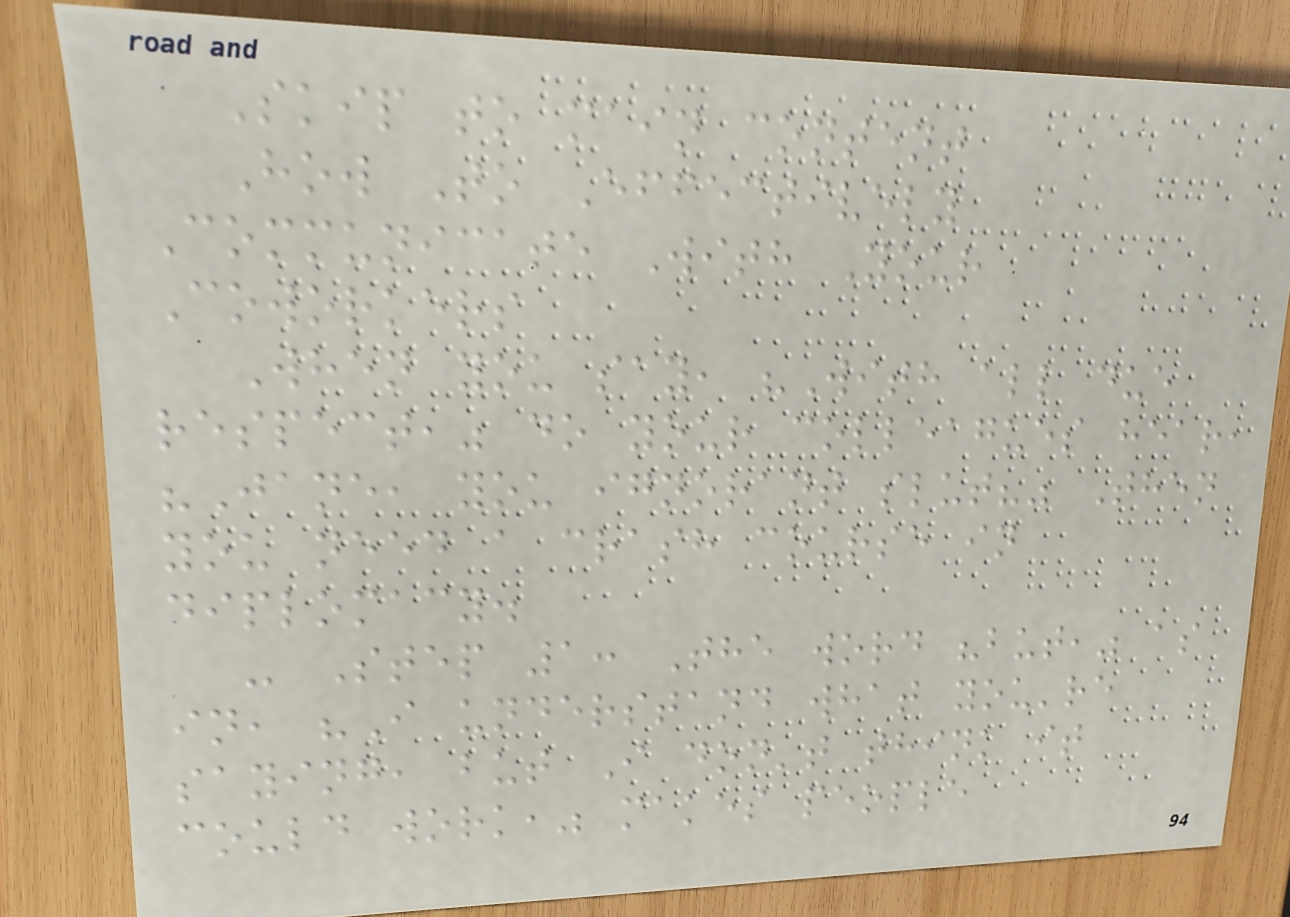Skip to main content
How To Effectively
Communicate With Your
Coworkers
When you say, "With all due
respect," do your colleagues hear,
"Jane, you ignorant slut?" Then
you need a crash course in
diplomacy.
- Step 1: The word "but," as
in, "I understand what you're
saying, but I don't think it
could work," makes people
